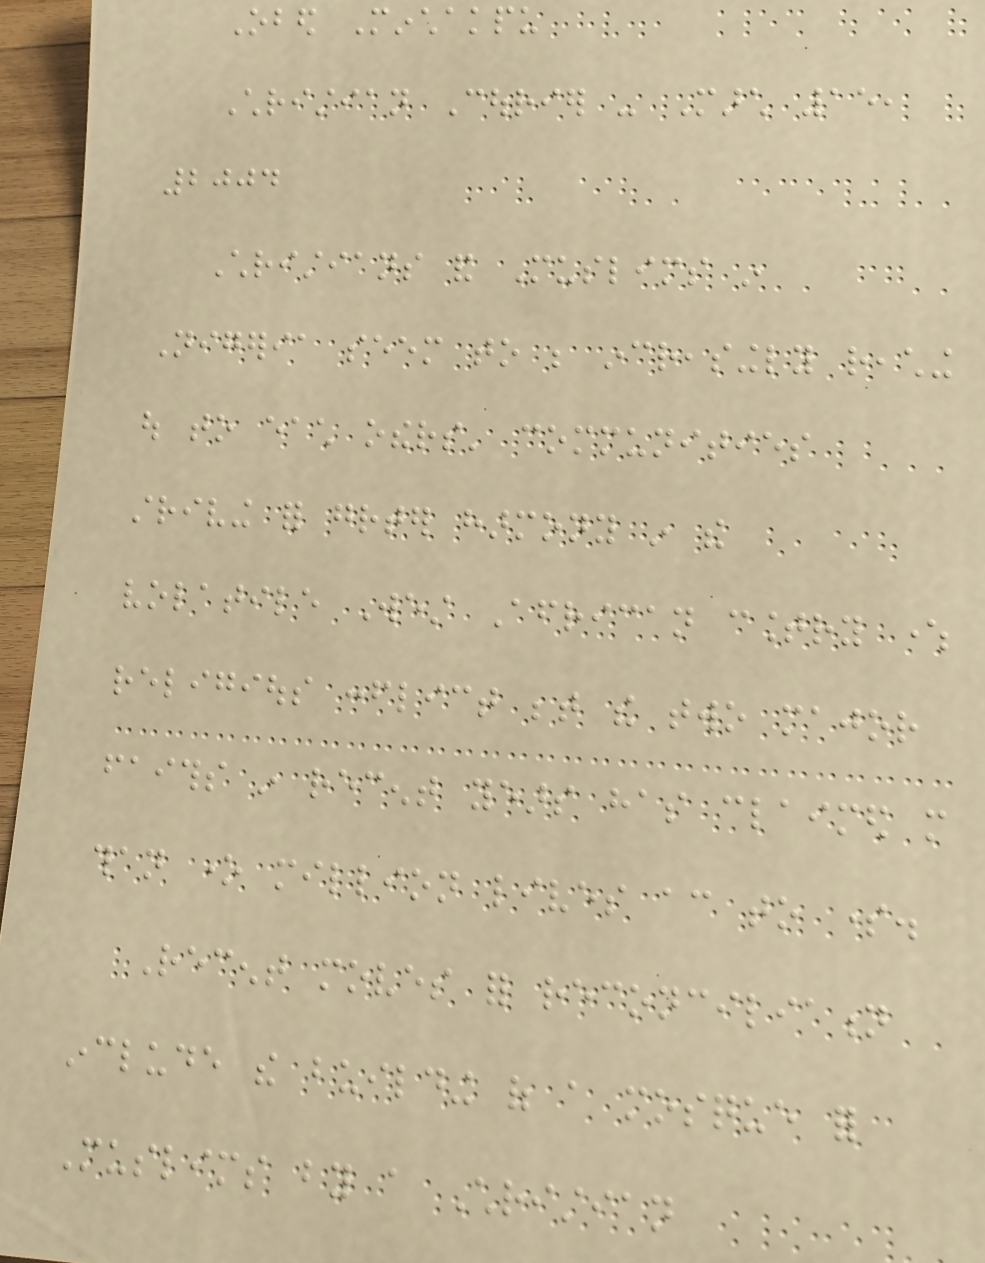Obed Minchakpu
Christian Courier - March 15,
2004
Christians and Muslims in
Nigeria seem to be increasingly reaching
out to each others' communities
striving for greater harmony in the
volatile West African country where
religious conflict between the two major
faiths in recent years has claimed more
than one million lives according to some.
Recent moves for reconciliation
include the building of a mosque for
Muslims by a Christian
